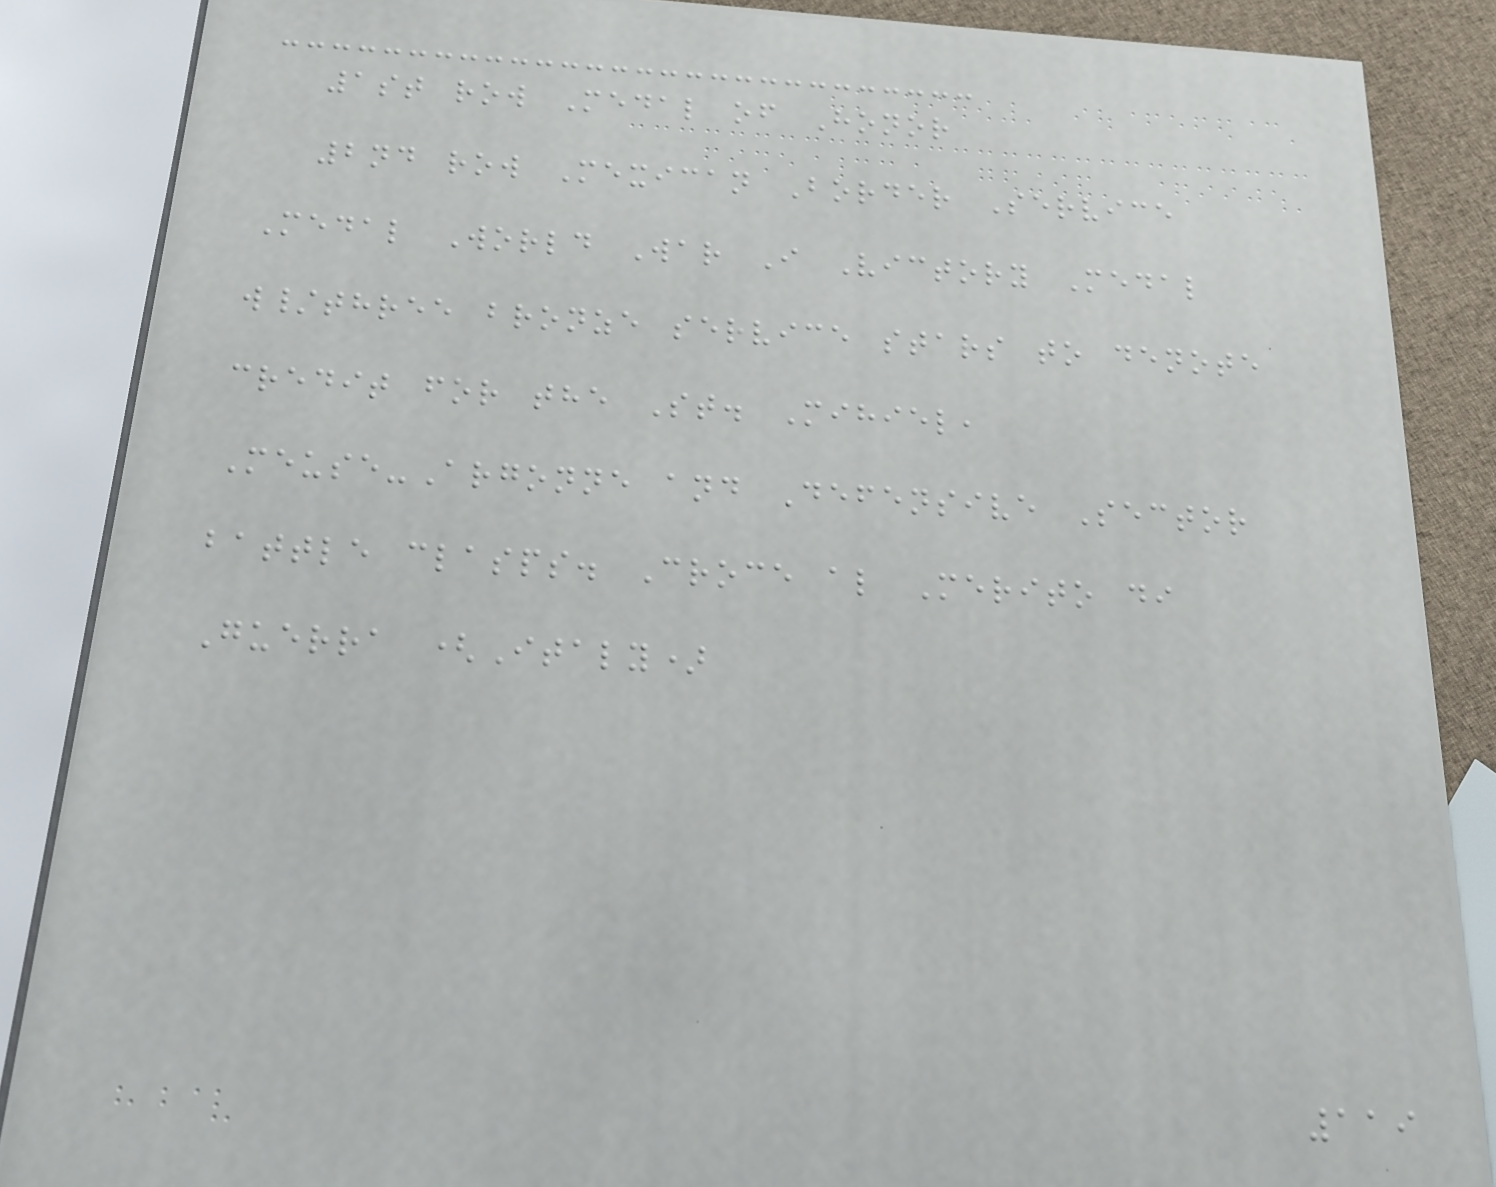1st row Medal of Honor
2nd row Mexican Border Service
Medal World War I Victory Medal
w/three bronze service stars to denote
credit for the St. Mihiel,
Meuse-Argonne and Defensive Sector
battle clasps. Croce al Merito di
Guerra (Italy)
119
